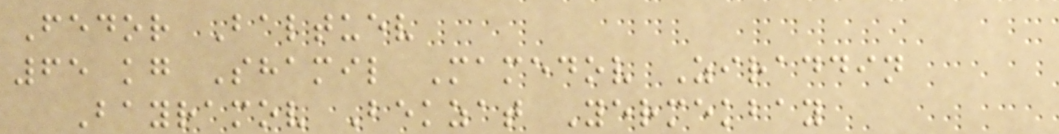Fedor Baltuev
65 kg Shamil Mamedov Ziraddin
Bayramov Bekzat Yermekbay
